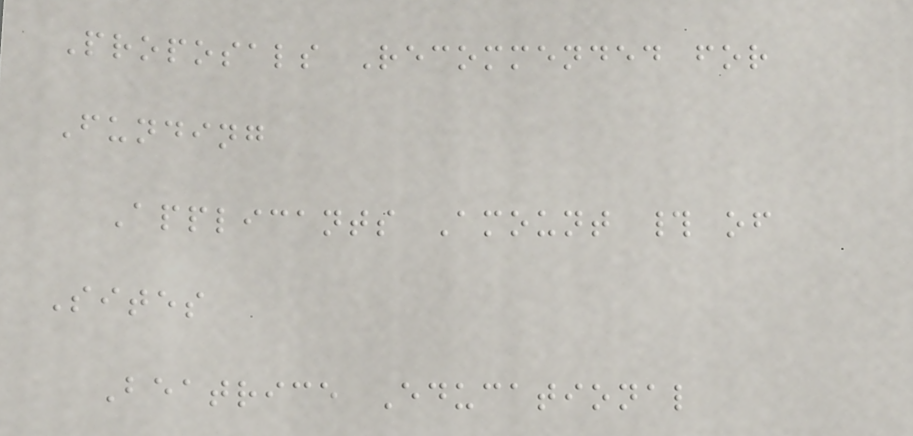Proposals Recommended for
Funding
Applicants Amount # of
Sites
Beatrice Educational
